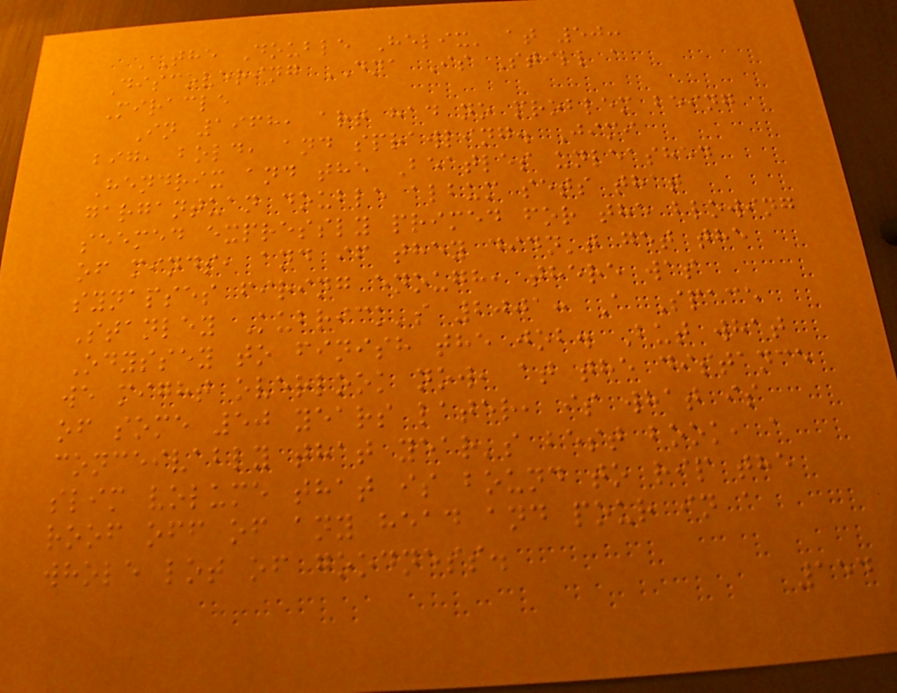'The Double Helix' at 50:
Discovering DNA Is Still a
Miracle
In 1968, art had no problem being
big, bold, and sprawling. Jimi
Hendrix and the Beatles unleashed
gargantuan double album sets that
seemed expressly primed for the blowing
of minds, and if they didn't get the
synapses firing enough, there was
Stanley Kubrick's 2001: A Space
Odyssey to finish the job. But what
we might overlook now, at the distance
of some 50 years later, is what is
conceivably that year's best book, a
slim volume that is bound to rip the
roof off of any head and pour in a
whole lot of goodness.
154
